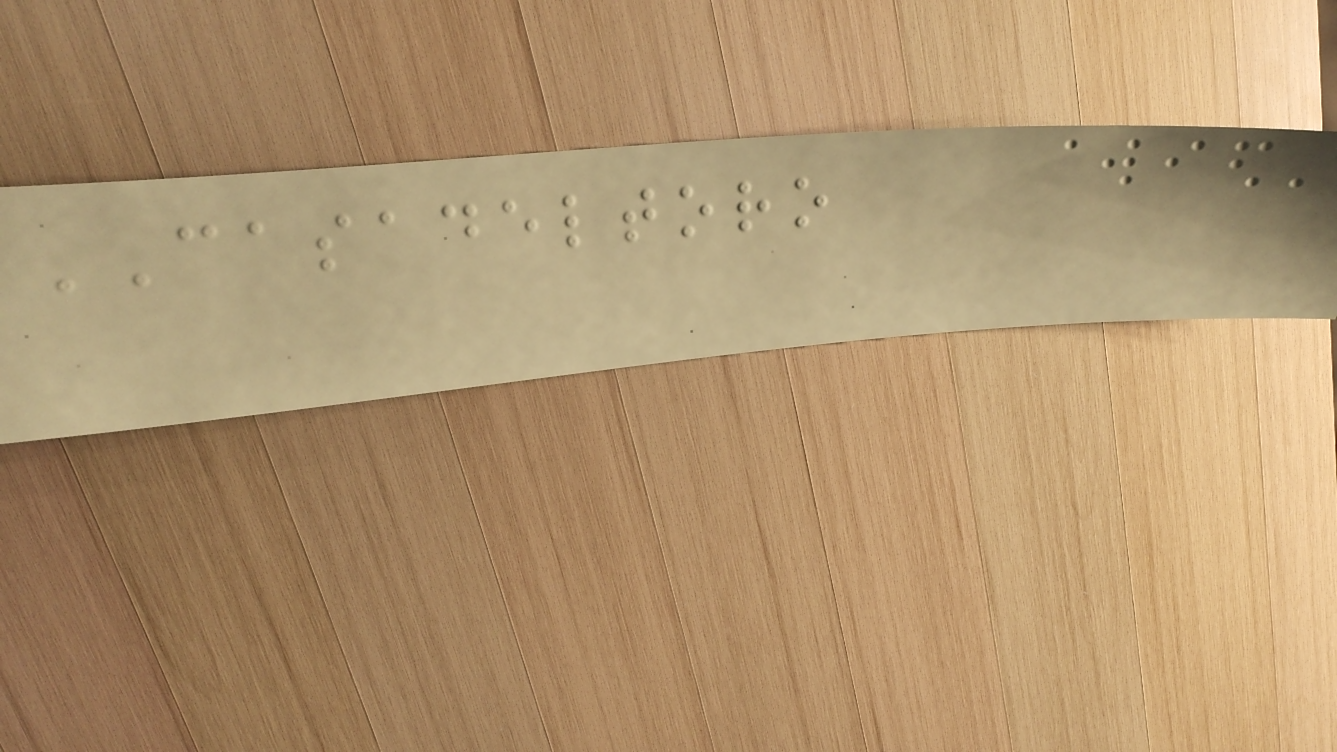CASADELTORO
